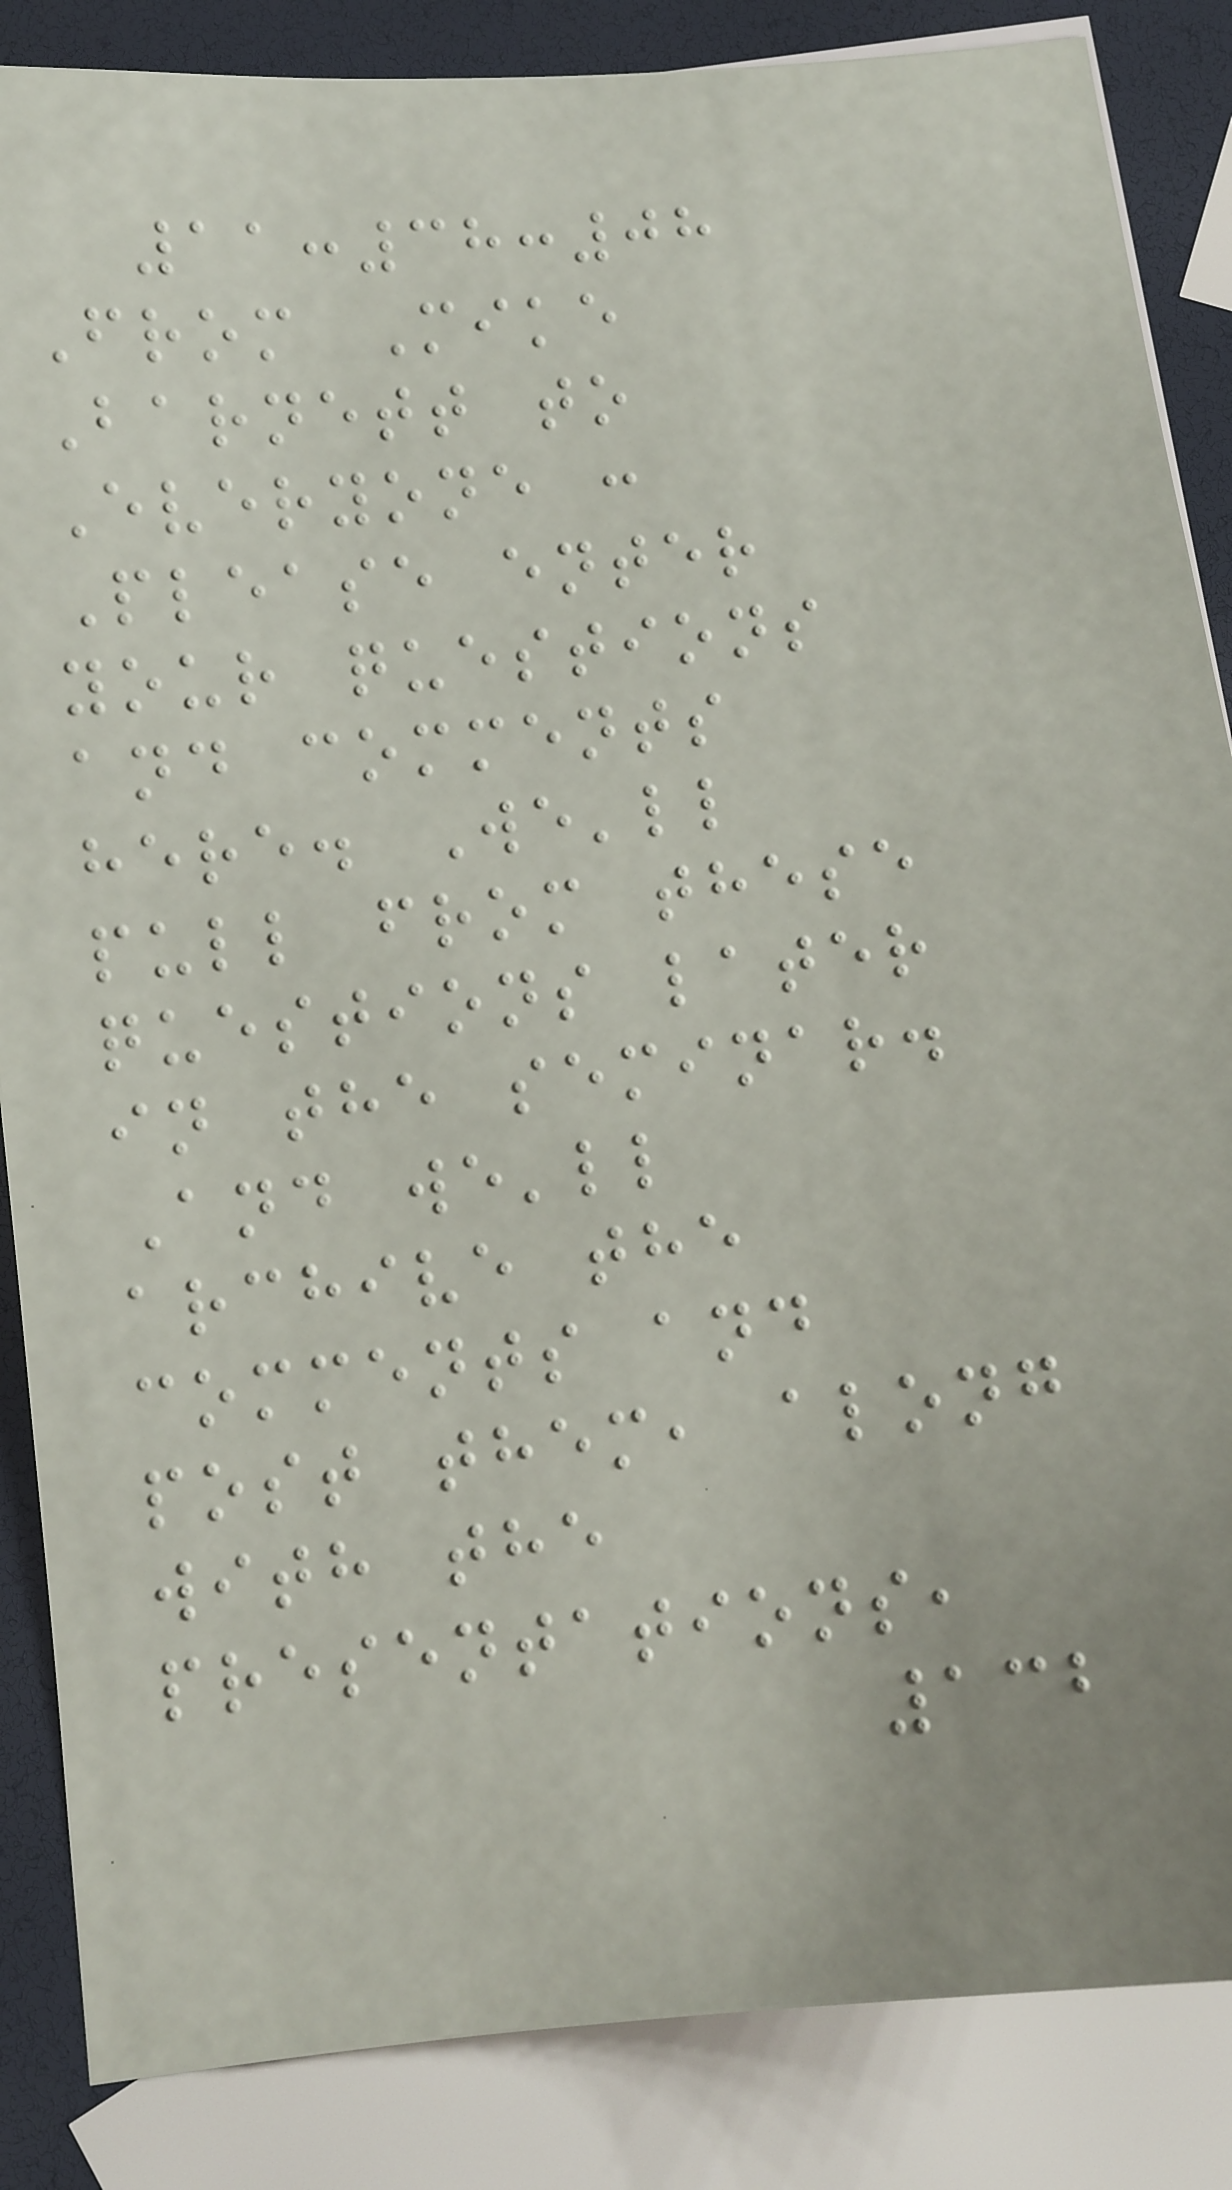11:38:08
From Mike
Barnett to
Everyone :
Please enter
your questions
and comments
here. We'll
pull from these
questions later
in the seminar.
And we'll
archive the
comments and
post them, along
with the
presentations,
132
